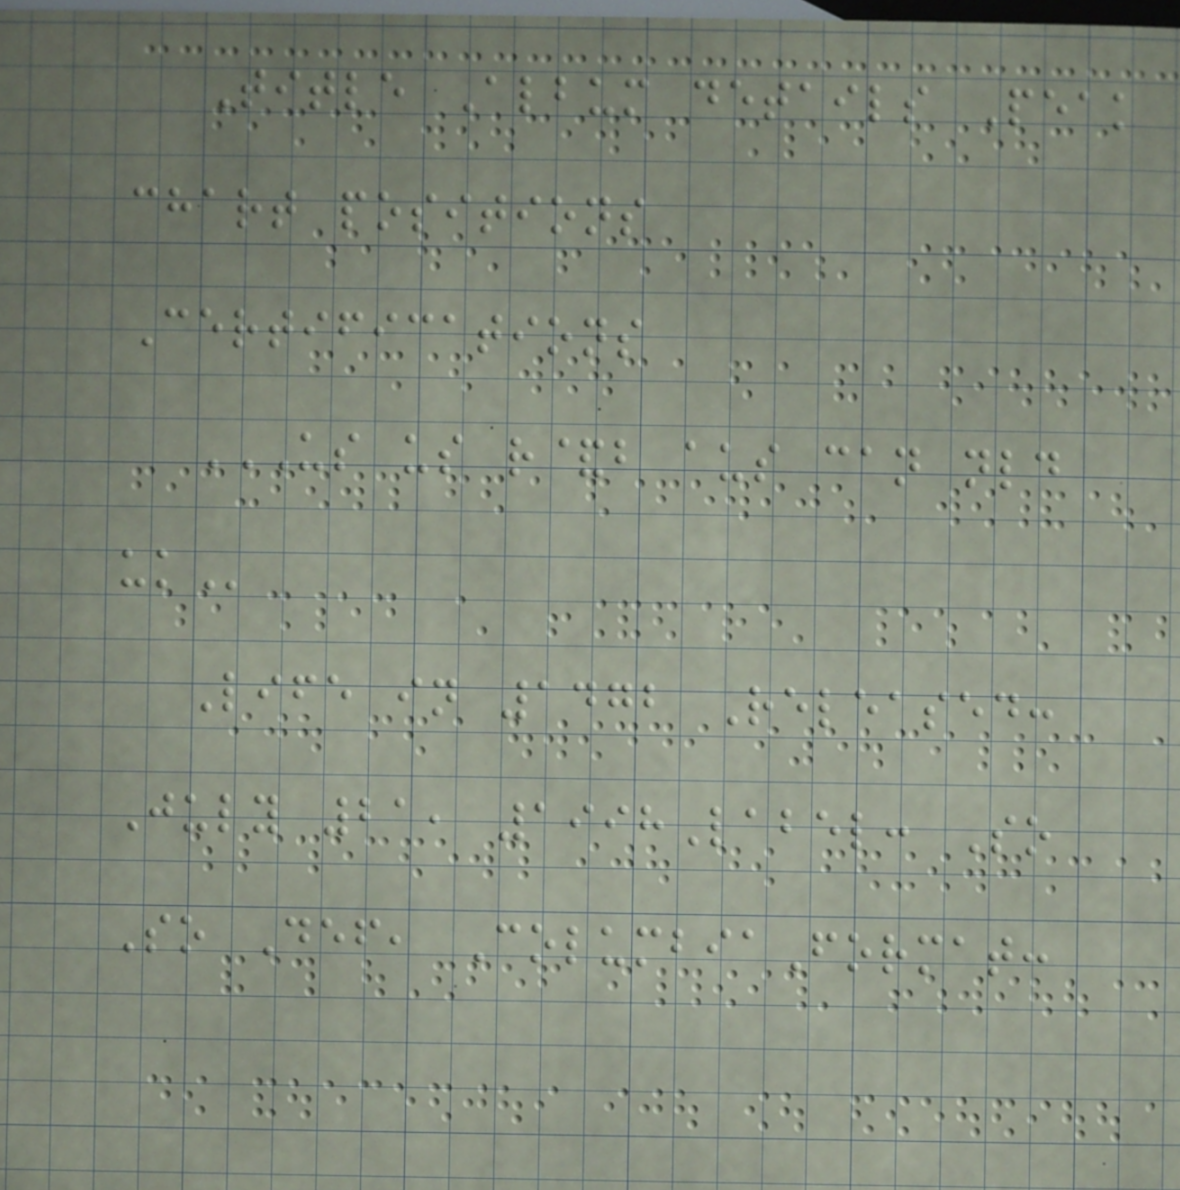Title Album details Peak
chart positions
Certifications
US US R&B AUS CAN NLD
UK
Life in 1472 Released:
July 21, 1998Label: So
So Def, ColumbiaFormat:
